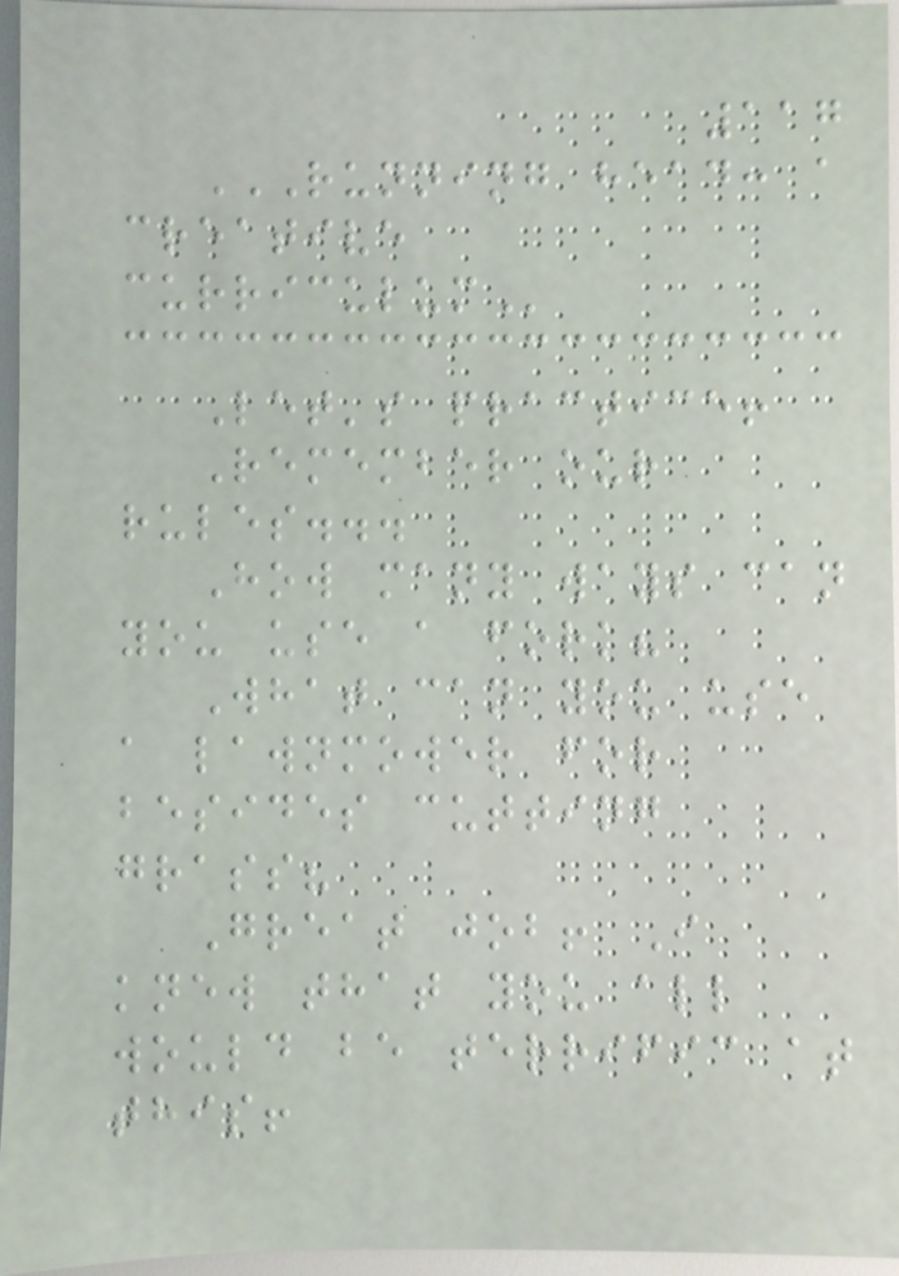117
RUNNING HEAD: A
CREATIVE
CURRICULUM
Let's practice!
Remember our
rules...
How many ways can
you use a fork?
What can you use
a lawnmower for
besides cutting
grass?
Great job! I
knew that you all
would be terrific at
this!
